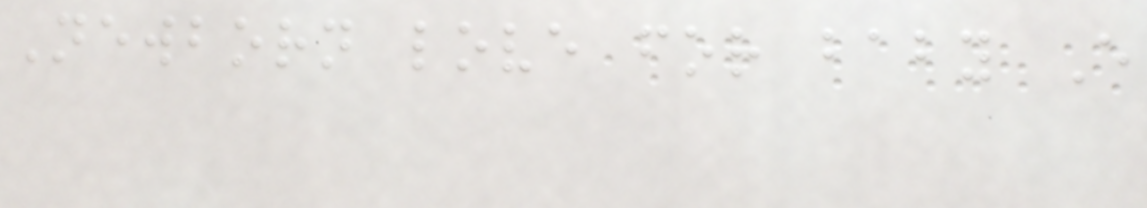Newborn love for baby E
